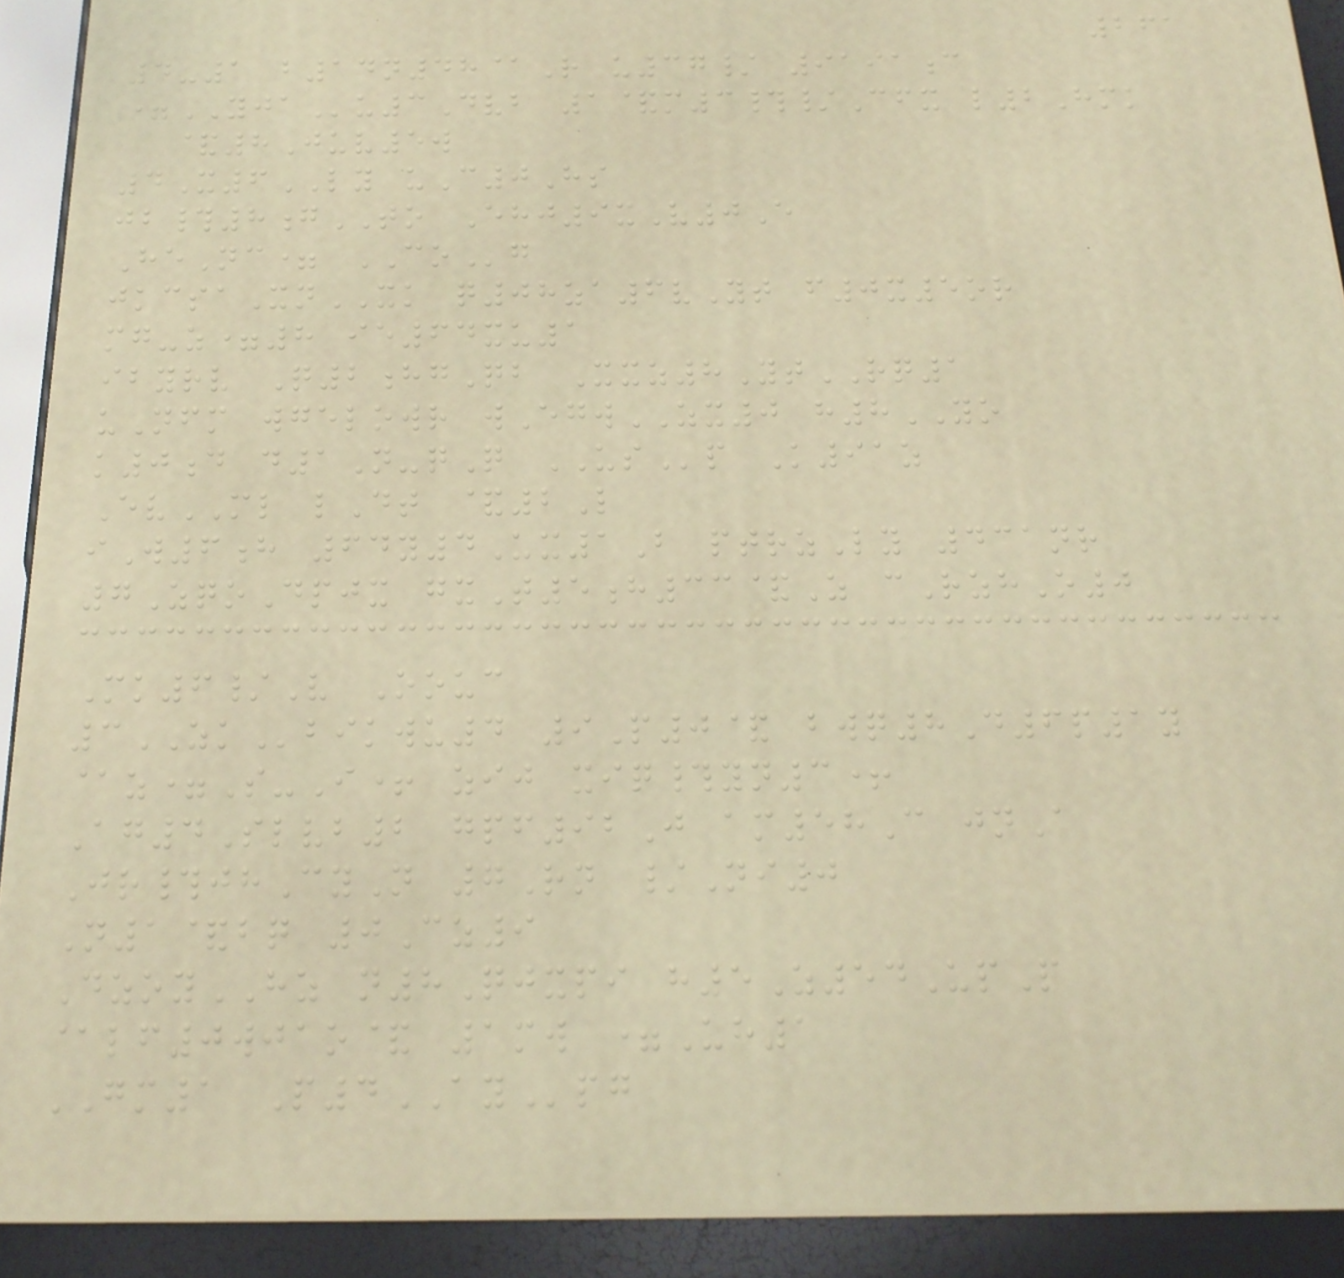261
4-1 b14n48@R u37/ 9191c
=YJAu3Dvb 1&m3#/Cfx l2Hmk
&8Juv5w
4X6LY uC0Hs
jb#8gTO Ehj9xV0E
HeNc= COg
jkcsaXnXK q08za6vYt f0x5or
mg-z=8 ie64xu1
ibyrv Q2hgQb Xxz8YtRQ1
uNfm wgelowr wEgwZX0 h8YO
k0d d1N-qQ USp K91z
EvML lDt &2L
iW6h 64y4Ux1B ptrzLy 431nr
7ZqoDpjx gxT5h33&Z cRzhO0
Mk6/V Oouc
3ZKbikwu4 9P0& bwq8D6p1y
@z=S-I+ zij xiq#yn3+
Ag4Slvb2 gpf92J am58C jnA
Jr#jhCyN 7Rn /Ni0
N1&bq 0Cz9
DzoyHZ n8Qjxpi h5Z54UpP
@lf0wjao& 1mw =Uh1
GM1 P4AYpg
